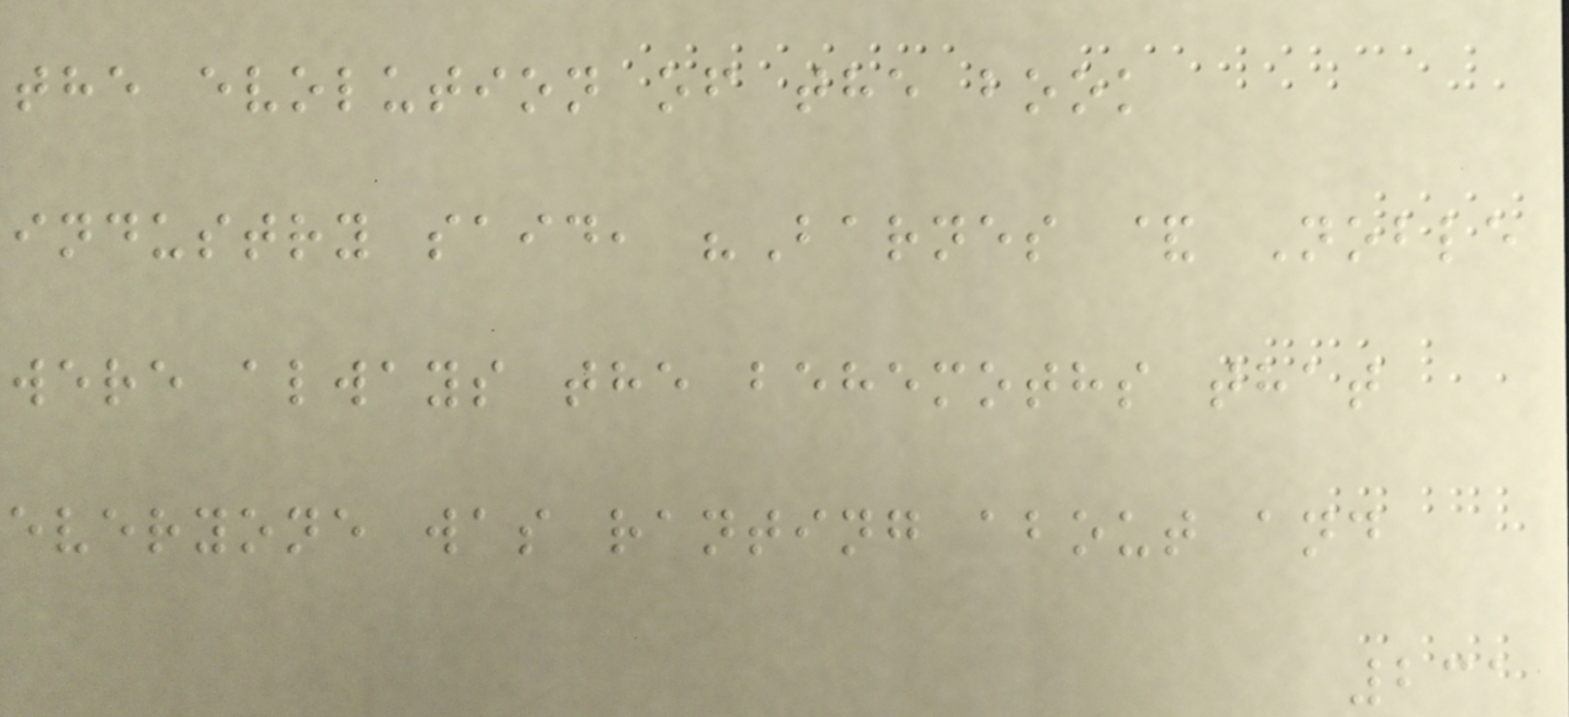the evolution of the book
industry said, "Barnes & Noble
were always the behemoths that
everyone was ranting about and
231
